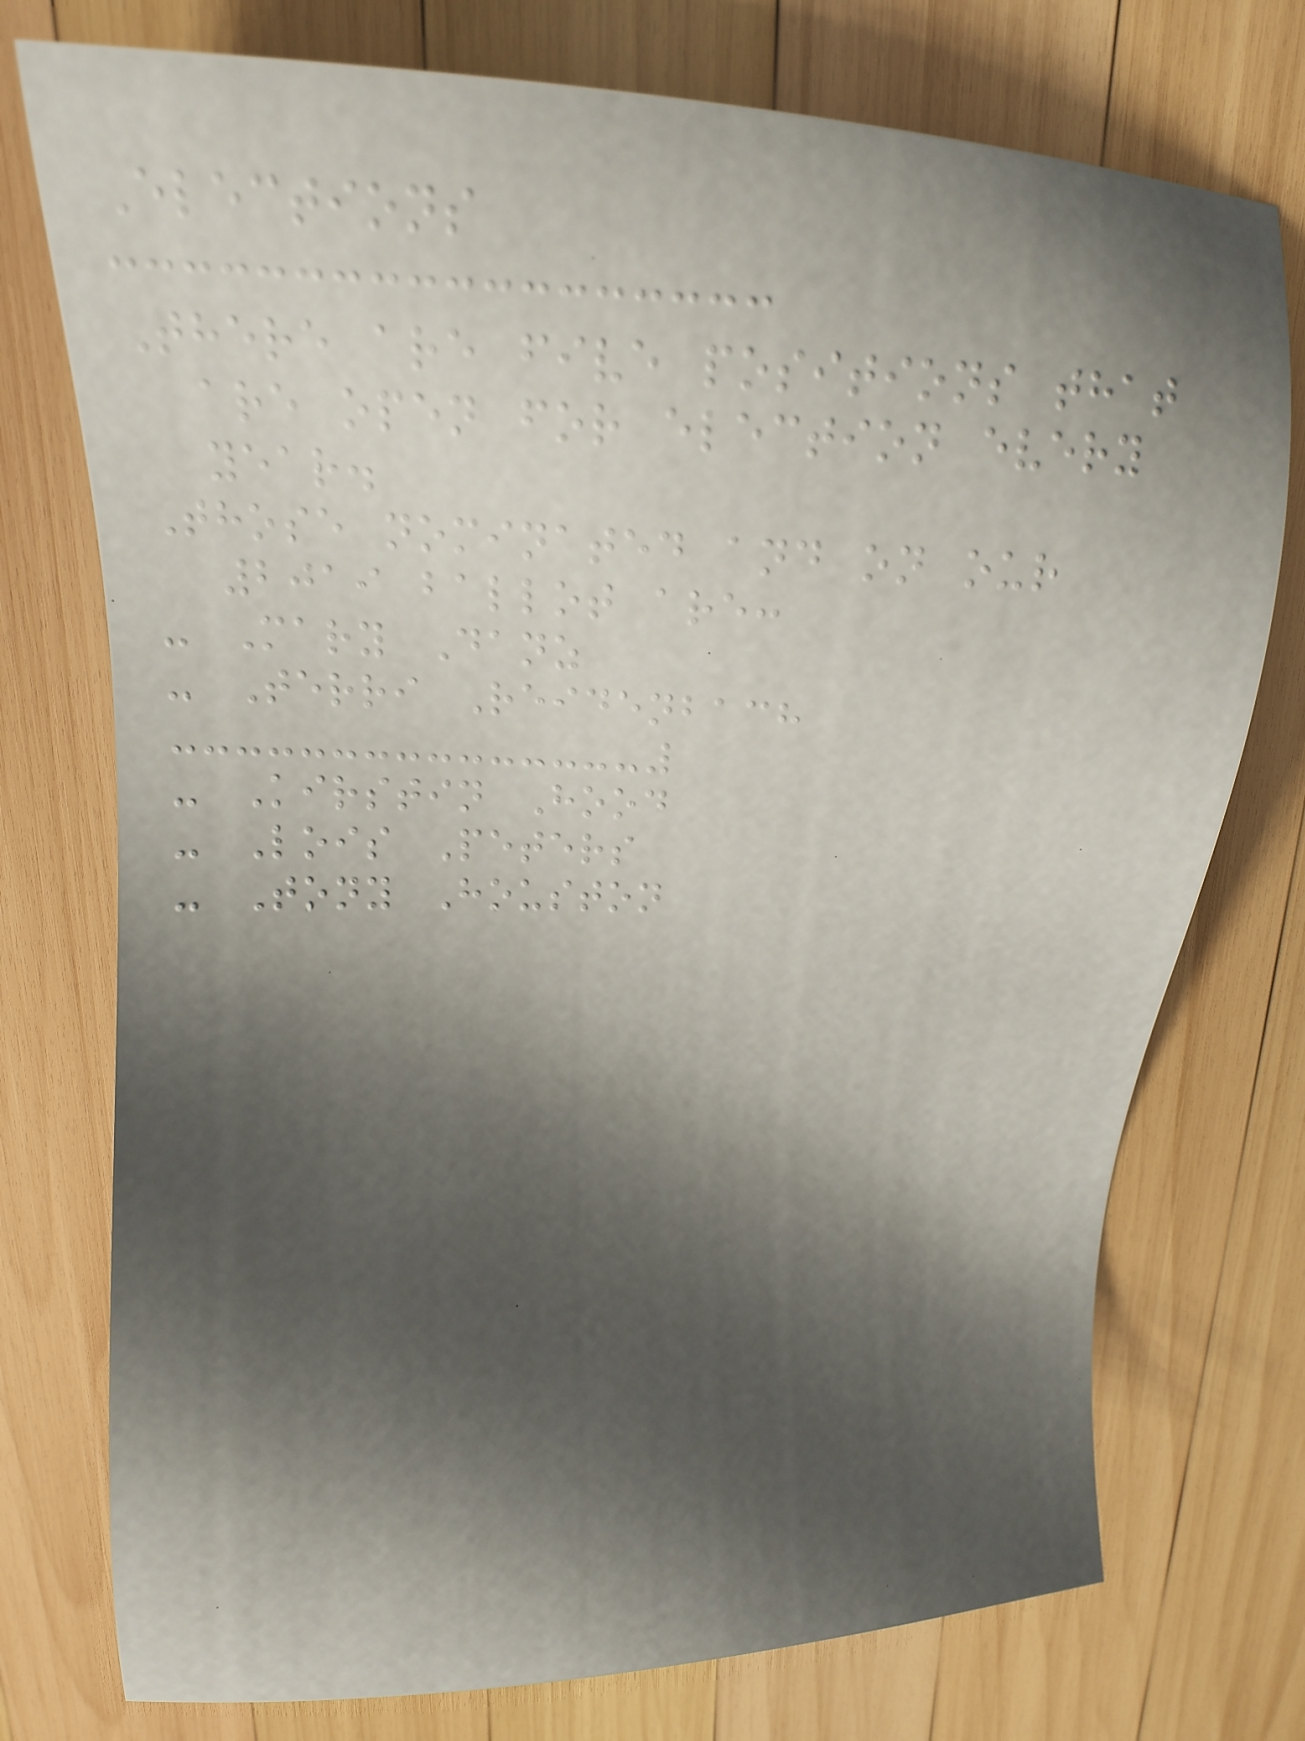Elections
There are five positions that
are open for election every
year.
Those nominated and on our
2019 ballot are:
- Mary Danz
- Terri Reidenbach
- Kirstin Hood
- Lois Peters
- Tony Houston
